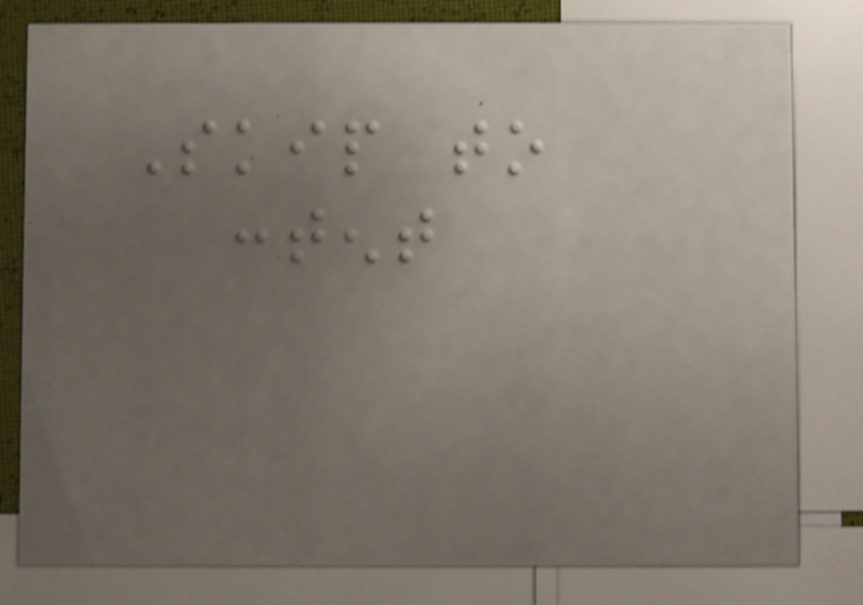Skip to
content
